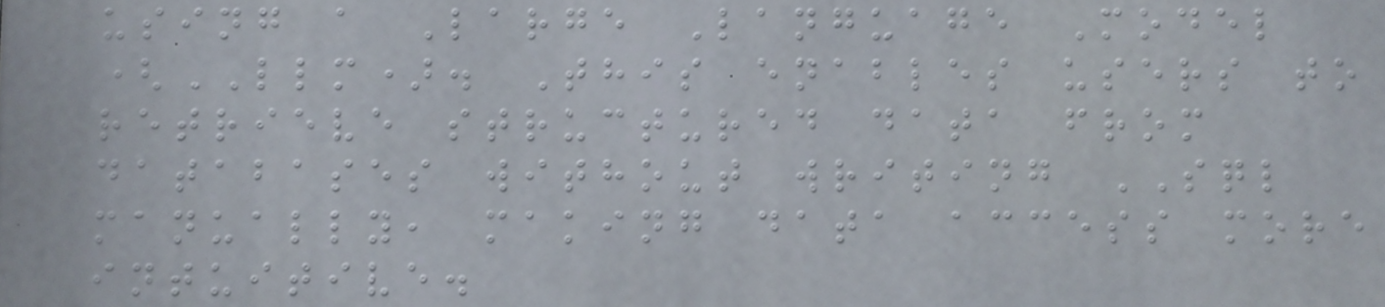using a Large Language Model
(LLM). This enables users to
retrieve structured data from
databases without writing SQL
manually, making data access more
intuitive.
